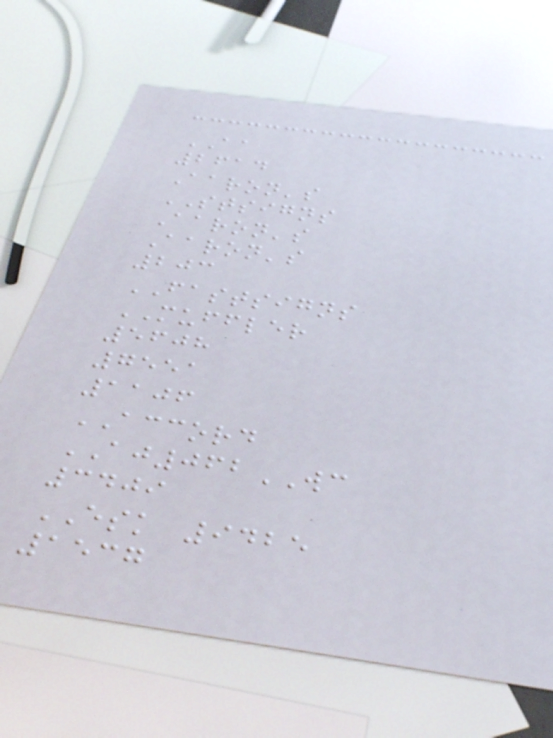AA
2614
Aaron's
STSIGNS
Aaron's
Aaron's
203
FASTSIGNS
MUFFLER
5608
7551
1106
ACCORD
AJ062WC
3409
ESK 9425
1537
